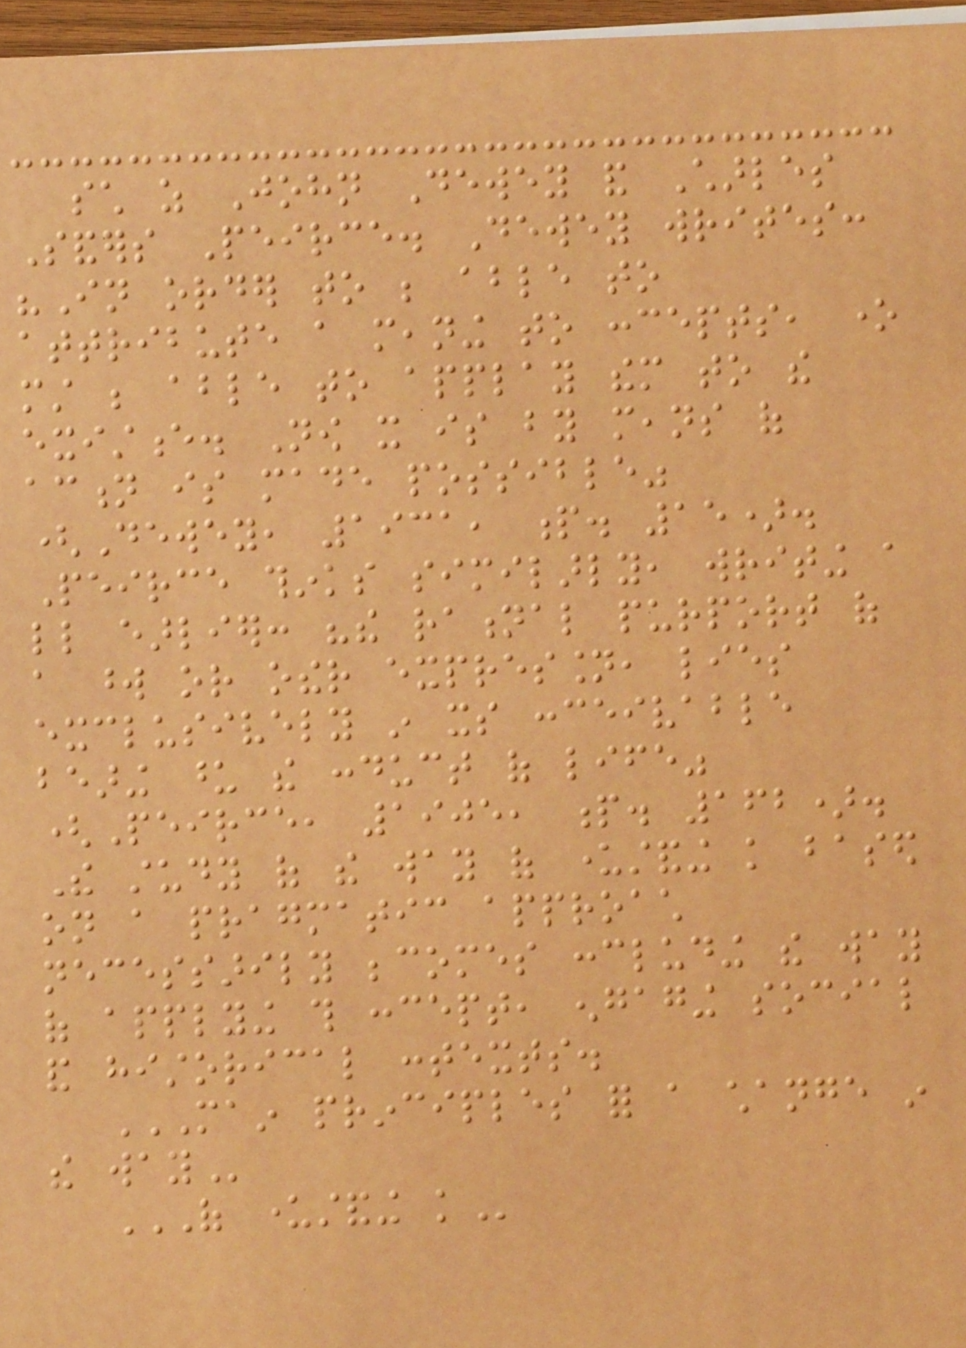such as John Dewey and Charles
Sanders Peirce. Dewey writes:
"In order to be able to
attribute a meaning to concepts, one
must be able to applay them to the
existence. Now it is by means of
action is made possible"
(Dewey, 1931, p. 15).
Peirce thinks similarly, writing a
little earlier: "the rational purport of
a word or other expression, lies
exclusively in its conceivable
bearing upon the conduct of life"
(Peirce, 1905, p. 162).
The study of the way of understanding knowledge based
on a pragmatic approach
necessarily becomes concluding the way
of applying this concept, engaging social
and historical contexts.
MAIN PRINCIPLES FOR A CHANGE IN
THE WAY
OF UNDERSTANDING KNOWLEDGE
